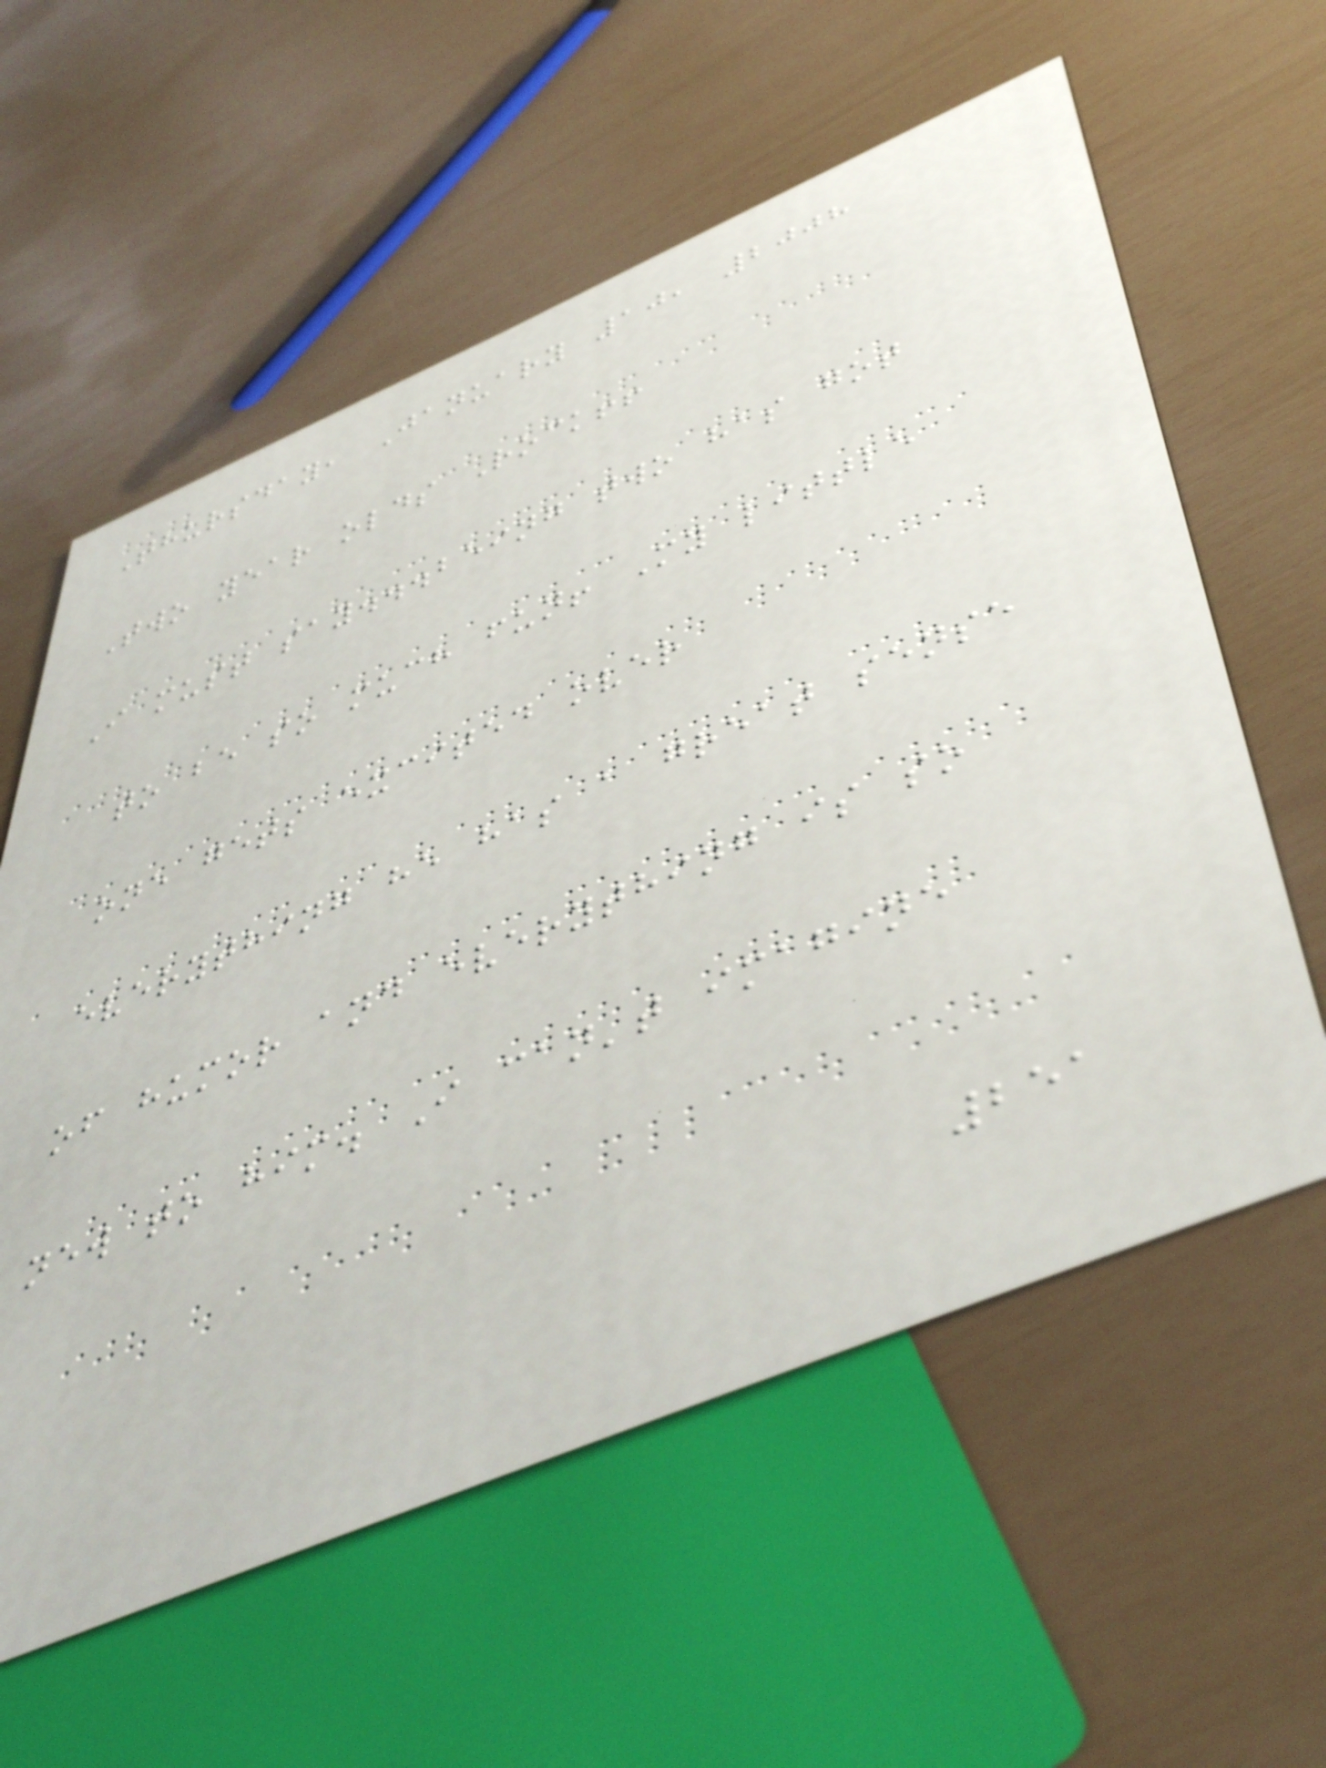Thursday, January 10, 2008
Two year olds Rock!!
I must say...being two has got
to be so much fun! My little
one gets excited over
everything he has a great sense
of humor and everything is so
new to him. I can't imagine
251
